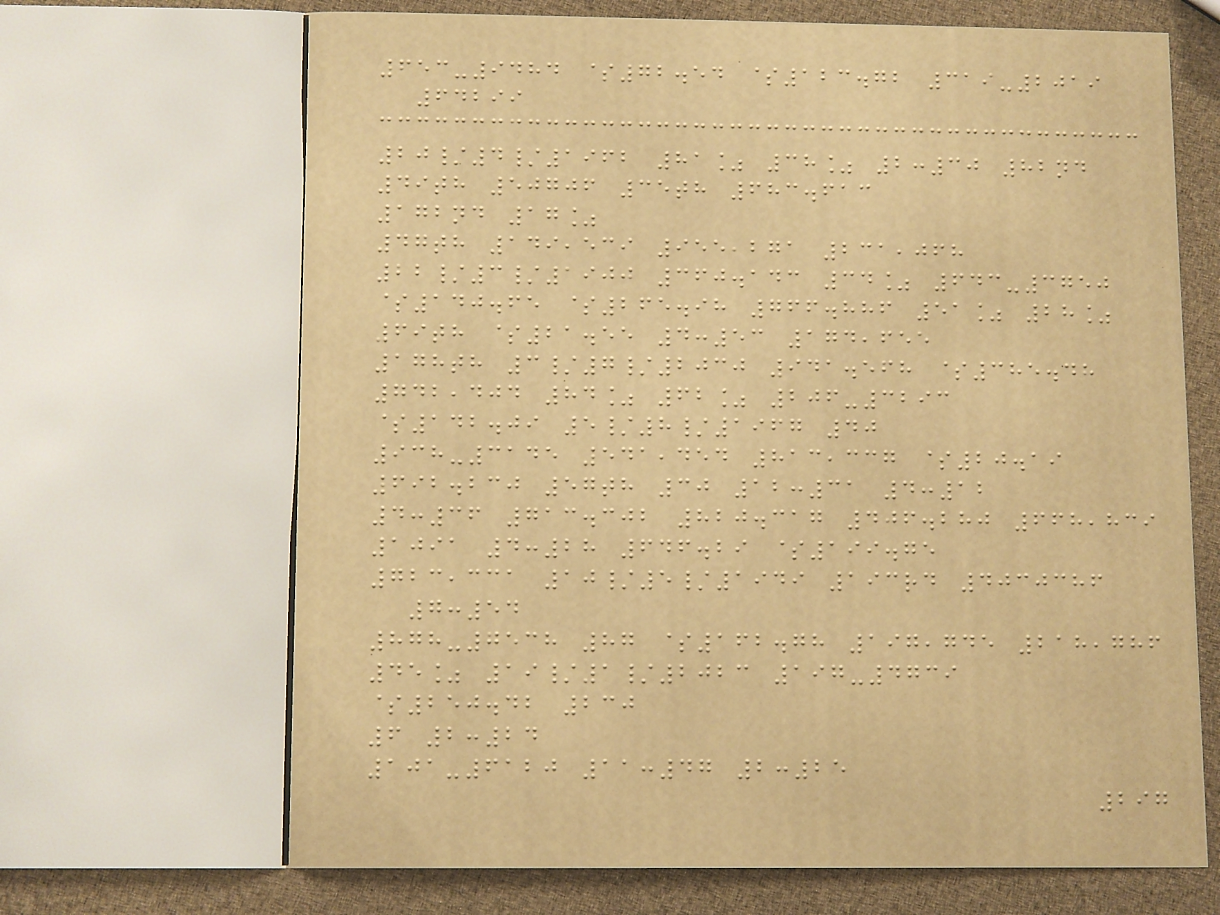653-9484 $72.54 $123.72 319-2019
64299
20/4/1962 81% 38% 2:30 82nd
49th 50706 35th 683.613
172nd 17%
47th 149,539 955,271 231,068
22/3/1900 360.143 34% 643-3750
$140.65 $265.98 766.886 51% 28%
69th $21.55 4:53 174,655
178th 3/7/2030 941.568 $385.48
742,404 84% 62% 206-3293
$142.09 5/8/1967 40
938-3145 541,454 813,337 $20.19
692.230 57th 30 12:31 4:12
4:36 713.302 820.317 406.280 668,839
1091 4:28 646.29 $199.75
723,331 10/5/1949 193rd 4030386
7:54
878-7538 87 $162.78 197,745 218,786
45% 19/1/2023 197-4739
$250.42 230
6 2:24
101-6120 11:47 2:25
297
